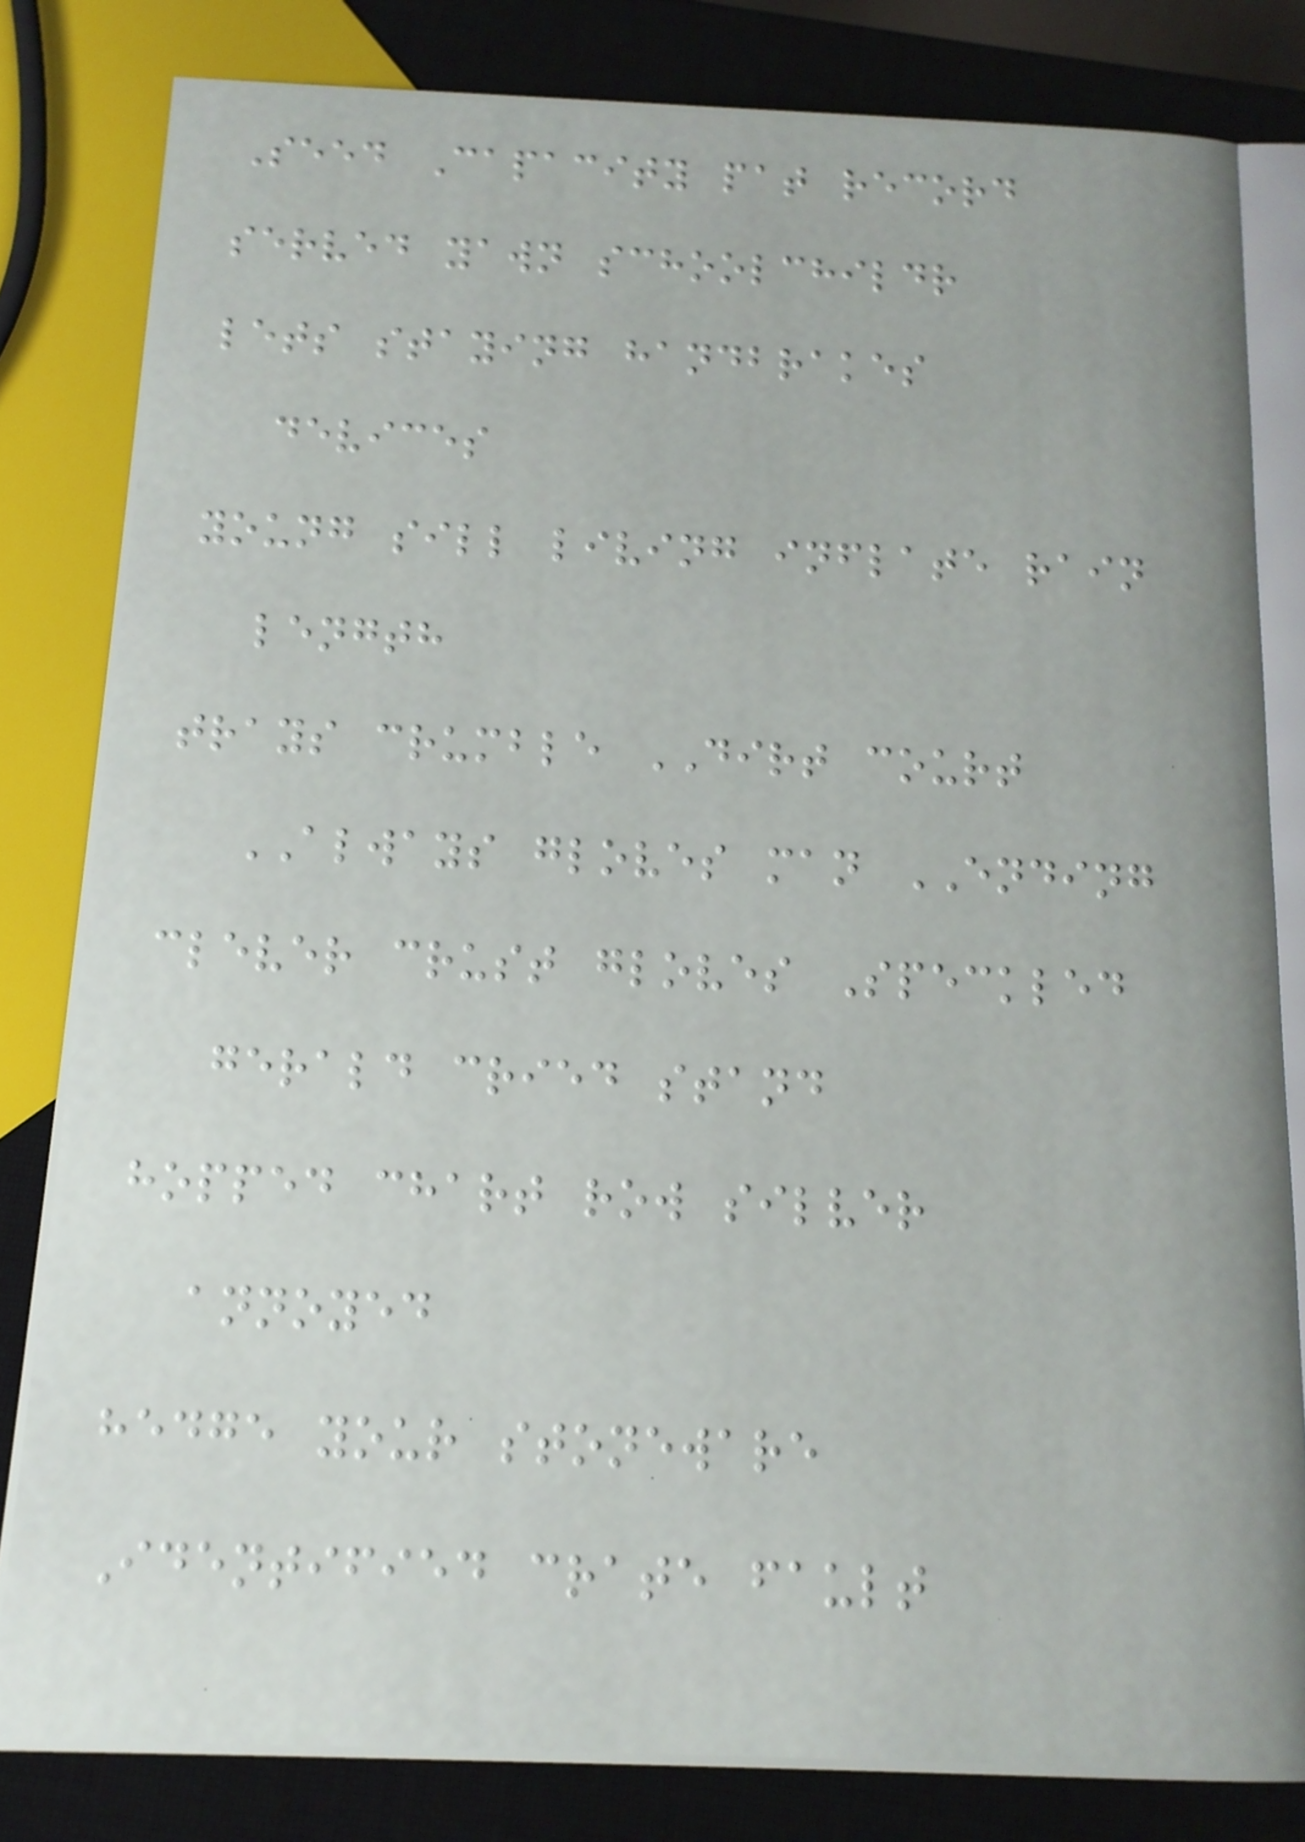Seed Capacity pat record
served yawn schoolchildr
lets staying handbrakes
devices
young sill living inflate rain
length
trays crumble DIRT court
ALWAYS gloves man ENDING
clever crust gloves Speckled
gerald cried stand
hopped chart row silver
annoyed
hedge your stoneware
Identified crate fault
